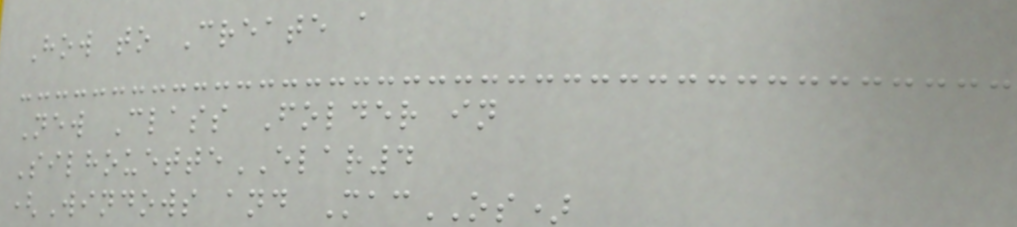How to Create a
New Class Folder in
SilhouetteELAR4
(Windows and MacOS)
